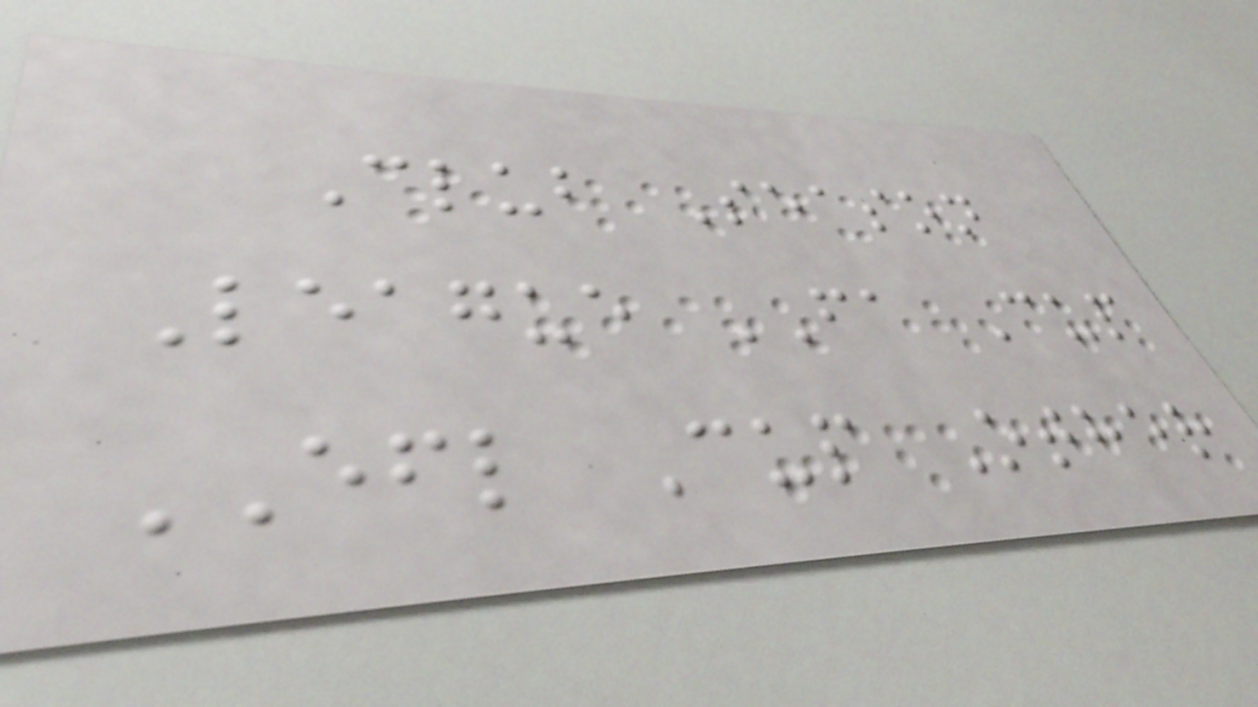Club Season
League FA Cup
EFL Cup Other
